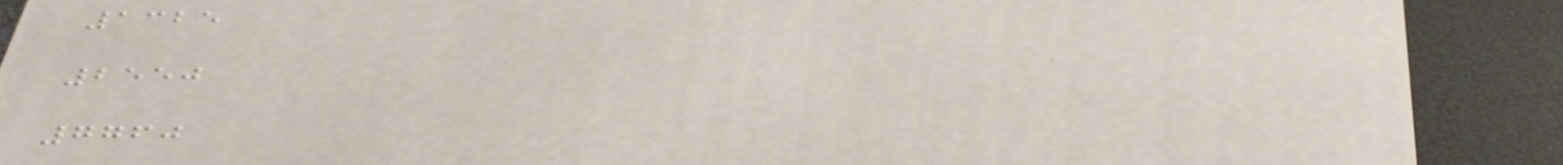1325
2550
7760
